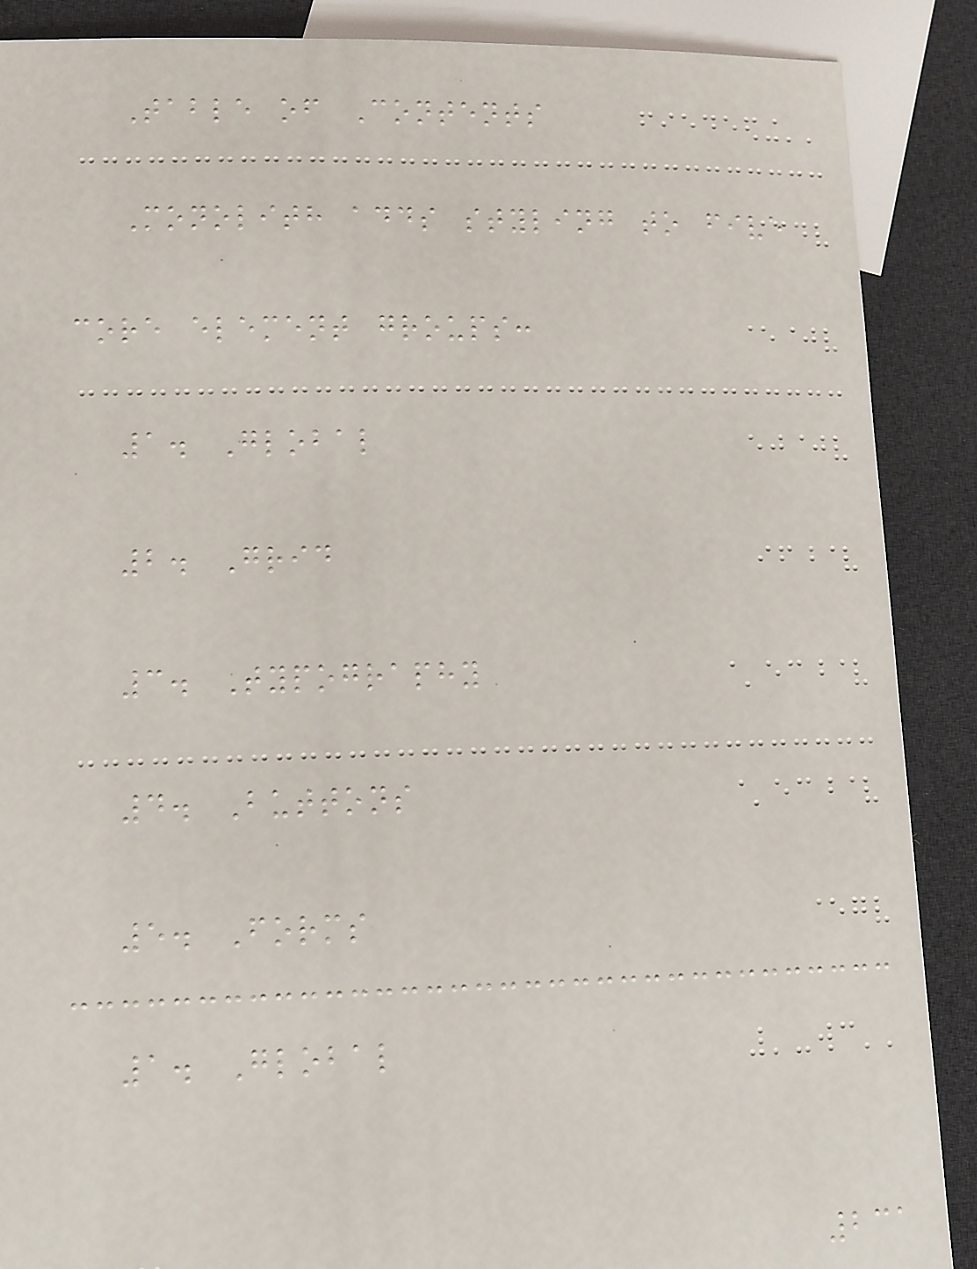Table of Contents
Monolith adds styling to five
core element groups:
1. Global
2. Grid
3. Typography
4. Buttons
5. Forms
1. Global
231
